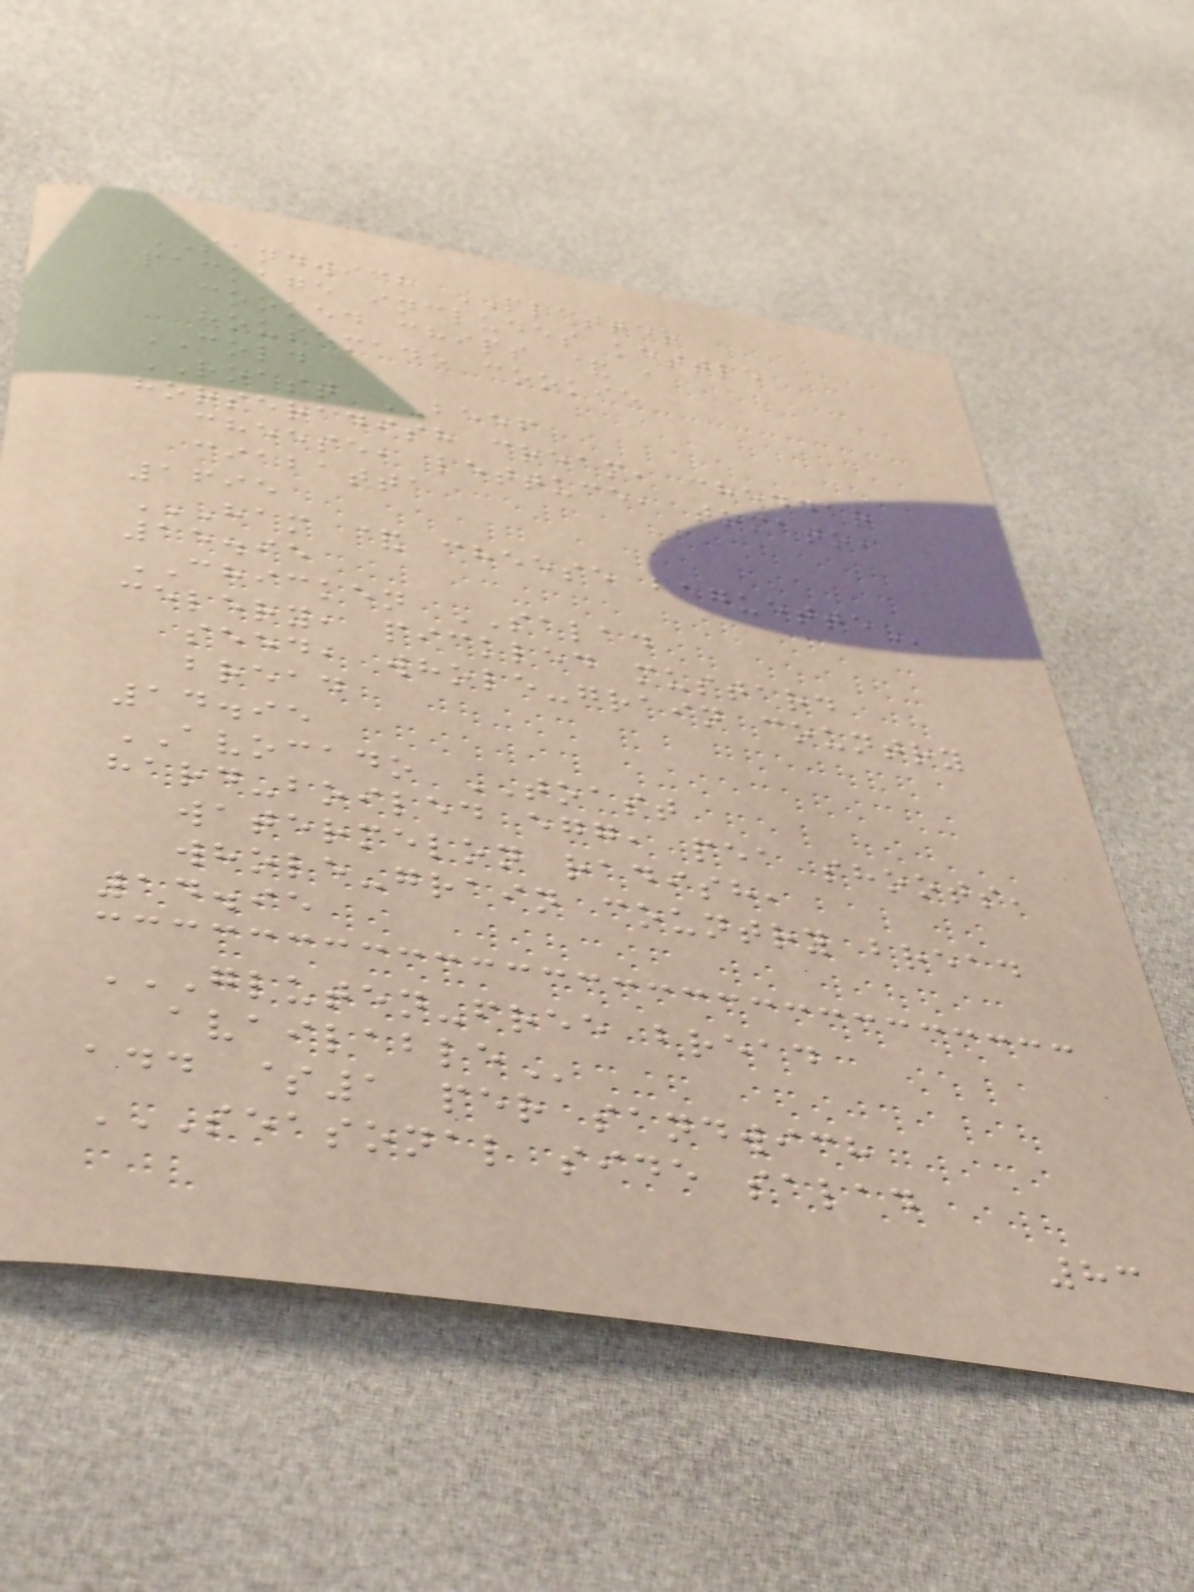SANDWICH PLATTER
package includes kettle
cooked chips & a
housemade cookie
COLD
ROAST BEEF
horseradish cream, cheddar
cheese, lettuce, tomato,
ciabatta
1695
HAM & CHEESE BAGUETTE
15.95
CHICKEN SALAD
celery, pickled mustard
seed, whole-grain country
bread
14.95
AVOCADO TOAST
hard-boiled egg, pea shoots,
watermelon radish,
whole-grain country bread
14.95
GLUTEN-FREE BREAD
AVAILABLE
add $1 per sandwich
SEASONAL SIDE SALAD
83
